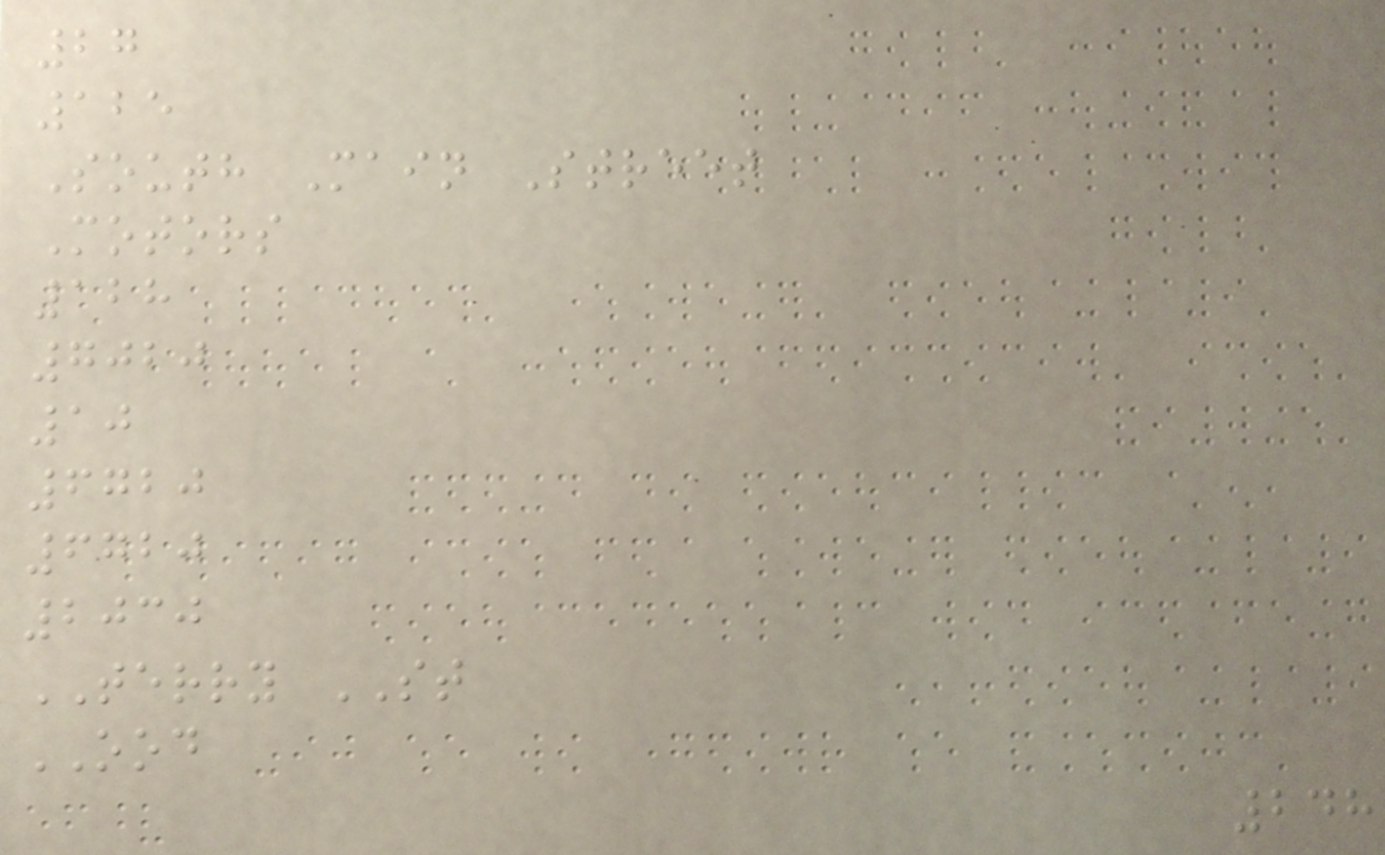27
125
South Main Street
Motors
128
7020
10
6720
6720
2030
TERRY ST
OOD
248
